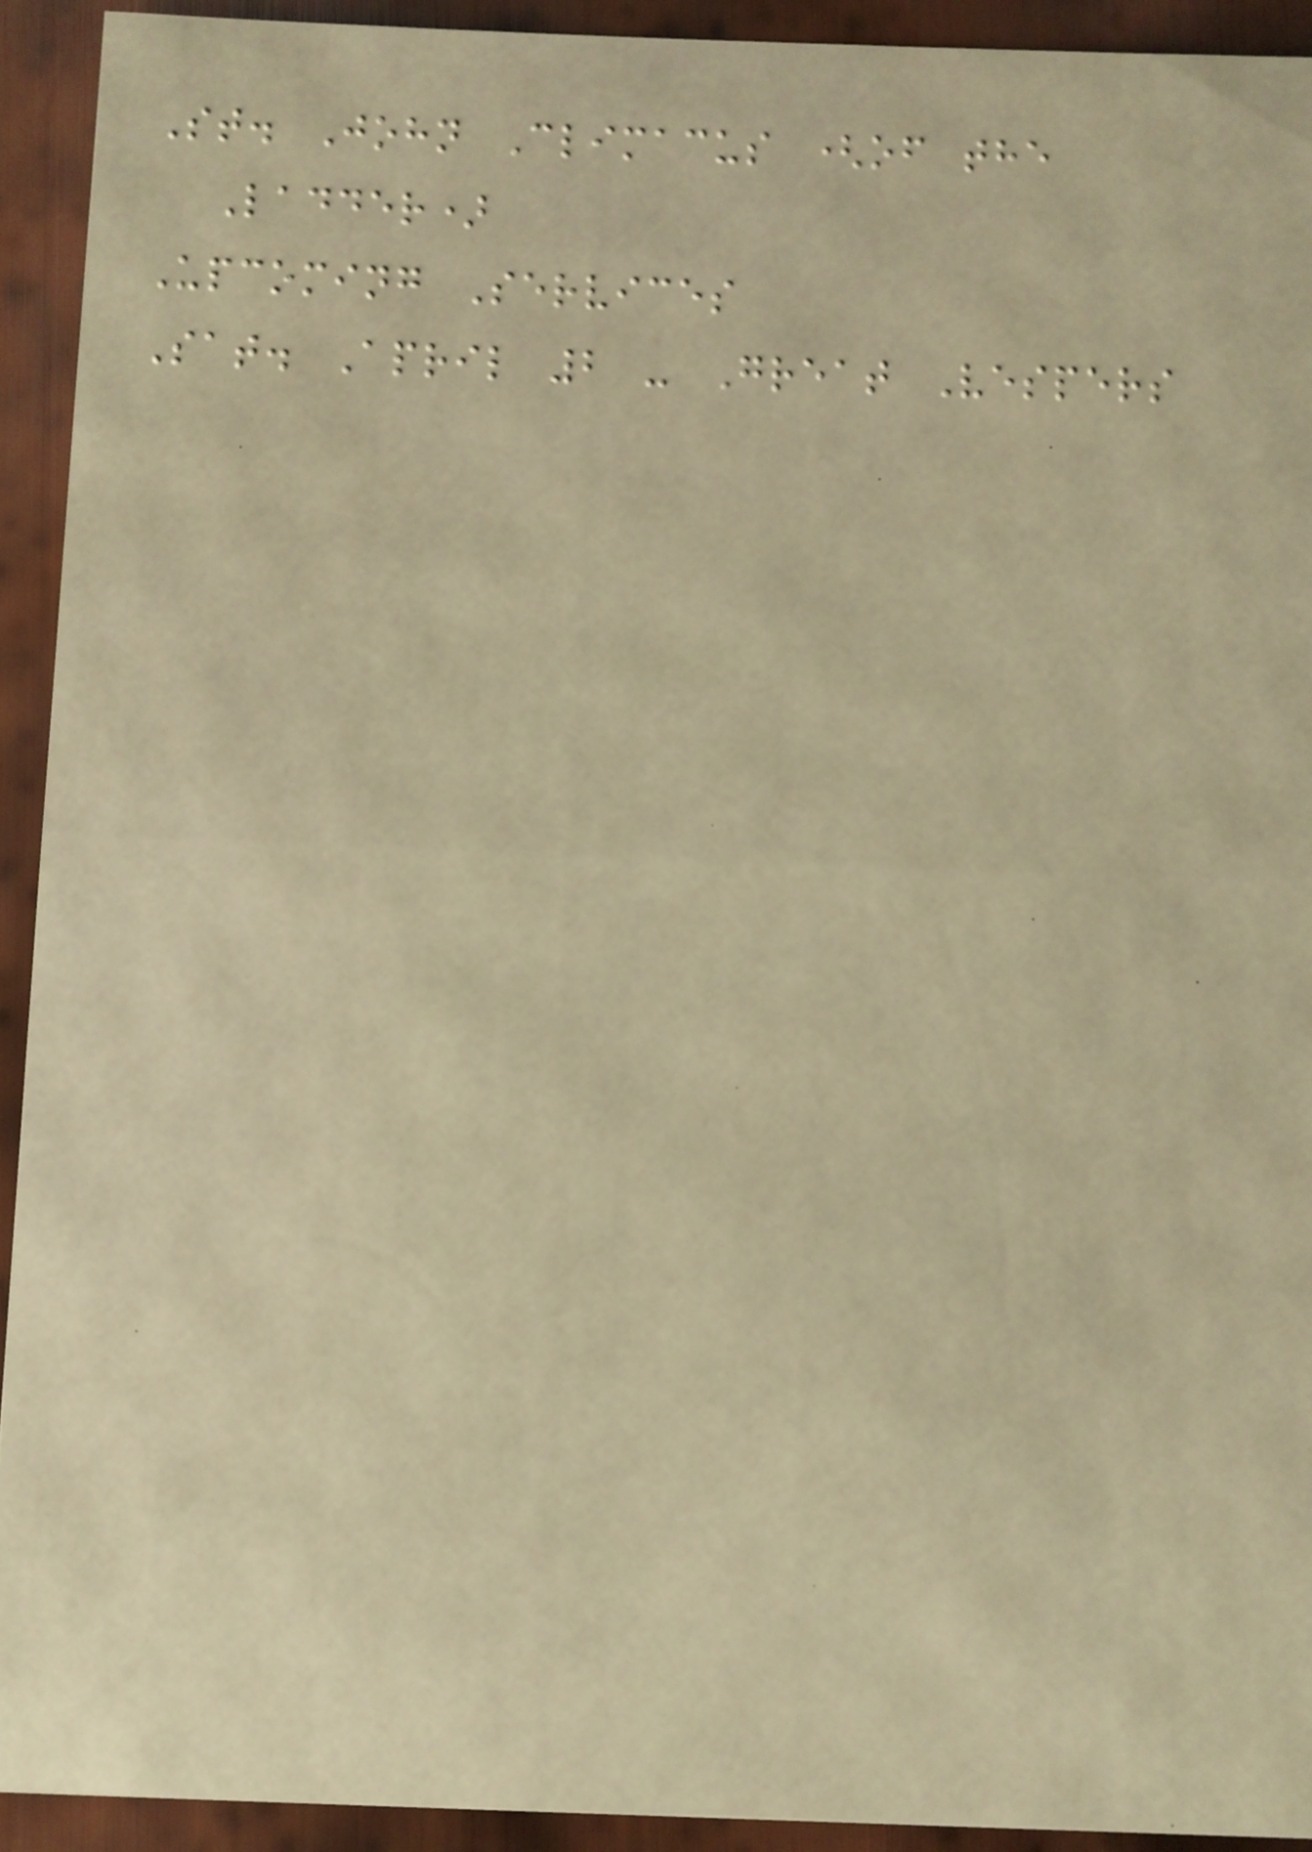St. John Climacus (of the
Ladder)
Upcoming Services
Sat. April 2 - Great Vespers
